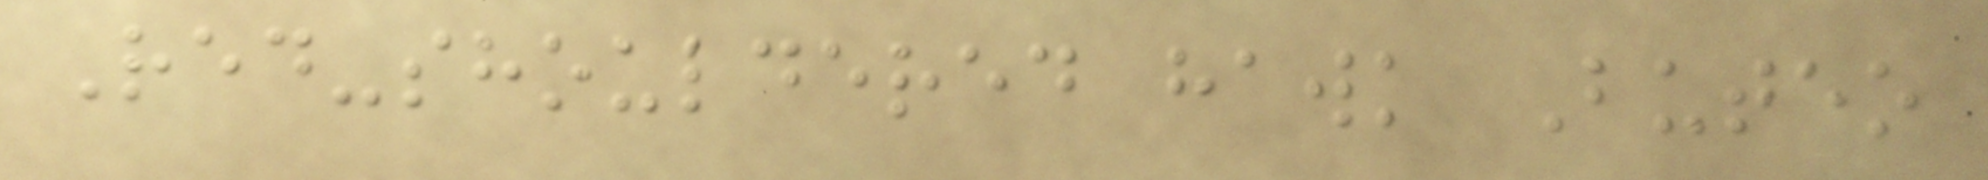Red-shouldered hawk Buteo
